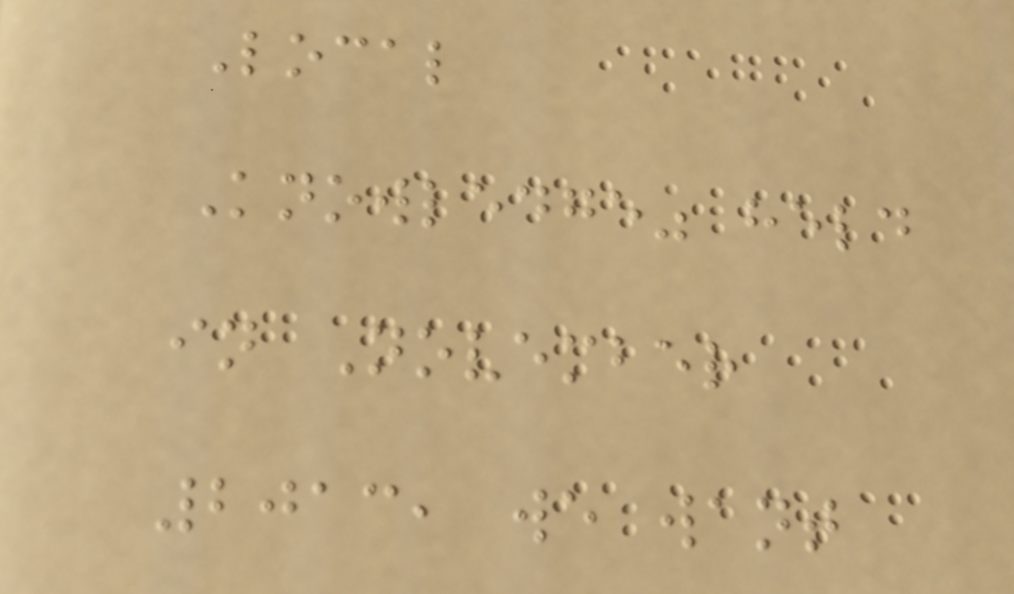Local
Knowledge" held
in November
2013, we want
